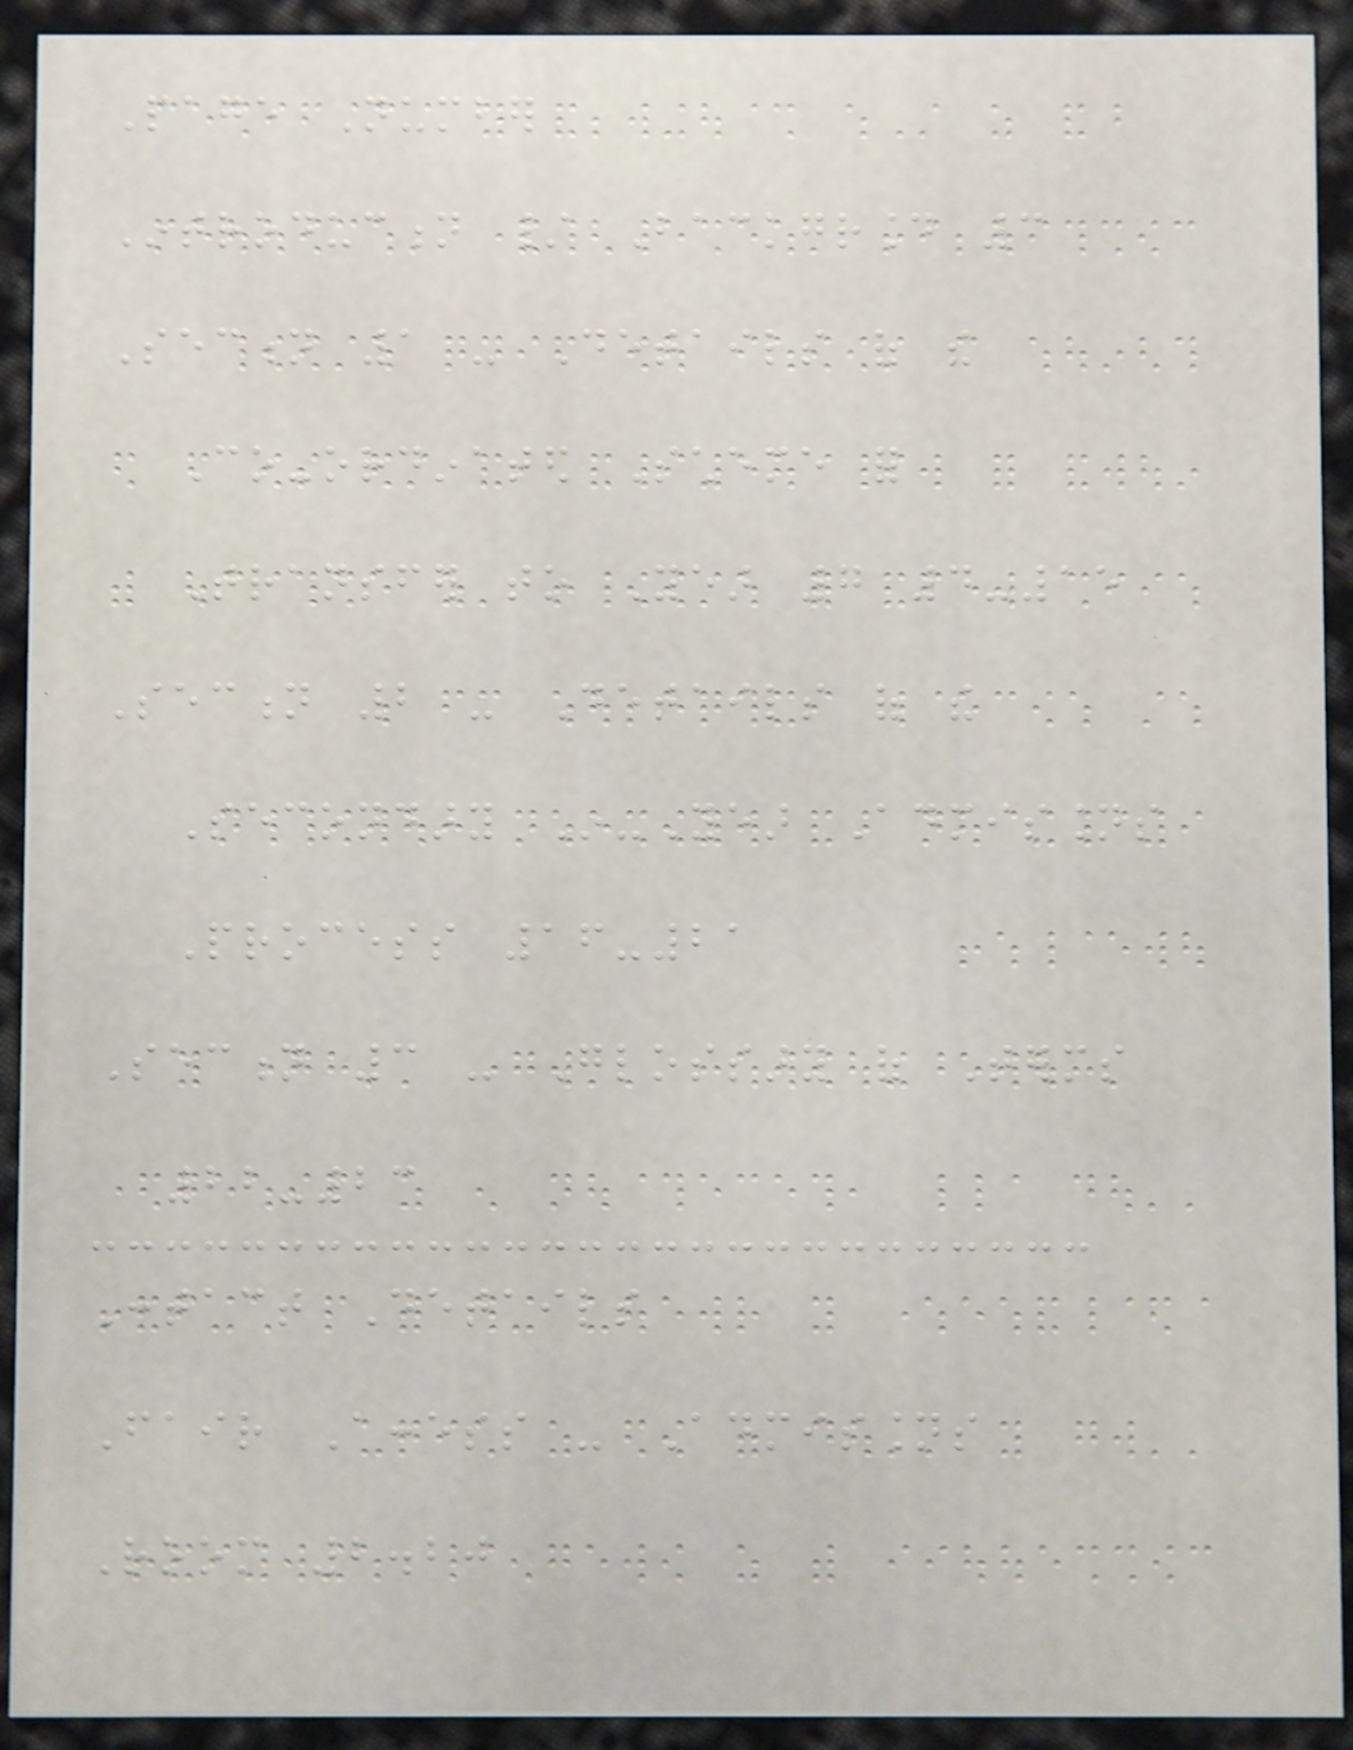Page Number
Introduction / Background 3
Section 1 - Details of the
Co-ordinated Scheme for
Transfer to Year 7 4-15
Section 2 - Details of the
Secondary In-Year Admissions
Process 16-21
Section 3 - Glossary of Terms
22-23
Contact Details
Fair Access - Admissions
Room 2.20
